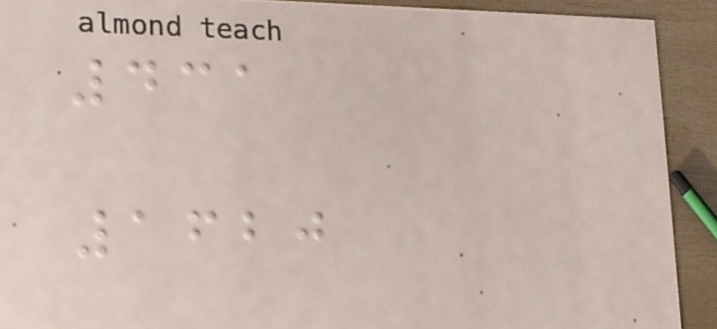431
1620
